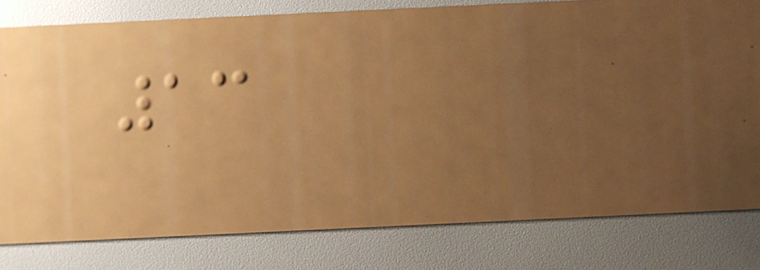13
